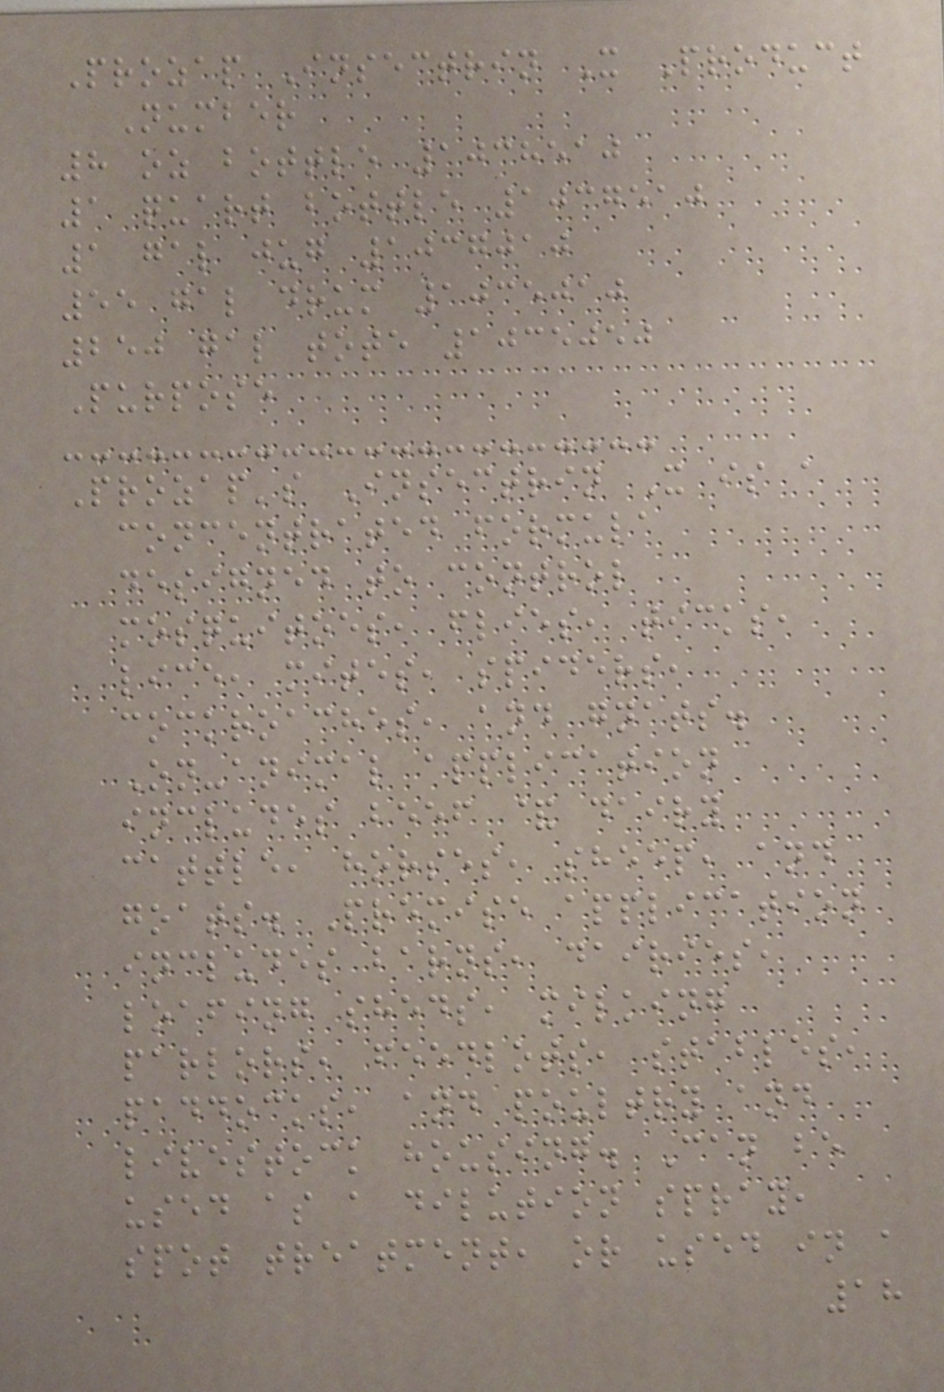Prozap Insectrin X Product
Number
8 oz bottle 1038510
1 quart bottle 1037510
1 gal jug 1037010
55 gal drum 1035010
250 gal tote 1035050
Purpose
Prozap's Insectrin X is a
concentrated formula
designed to control
mosquitoes, flies, ticks,
lice, mites, spiders,
cockroaches, and gnats.
On-animal application
includes beef & dairy
cattle, horses, sheep, and
goats. Premise application
includes barns, dairies,
loafing sheds, milking
parlors, feedlots, stables,
paddocks, and poultry and
livestock housing. Can be
used as a dilution spray,
spot treatment, or used in a
18
